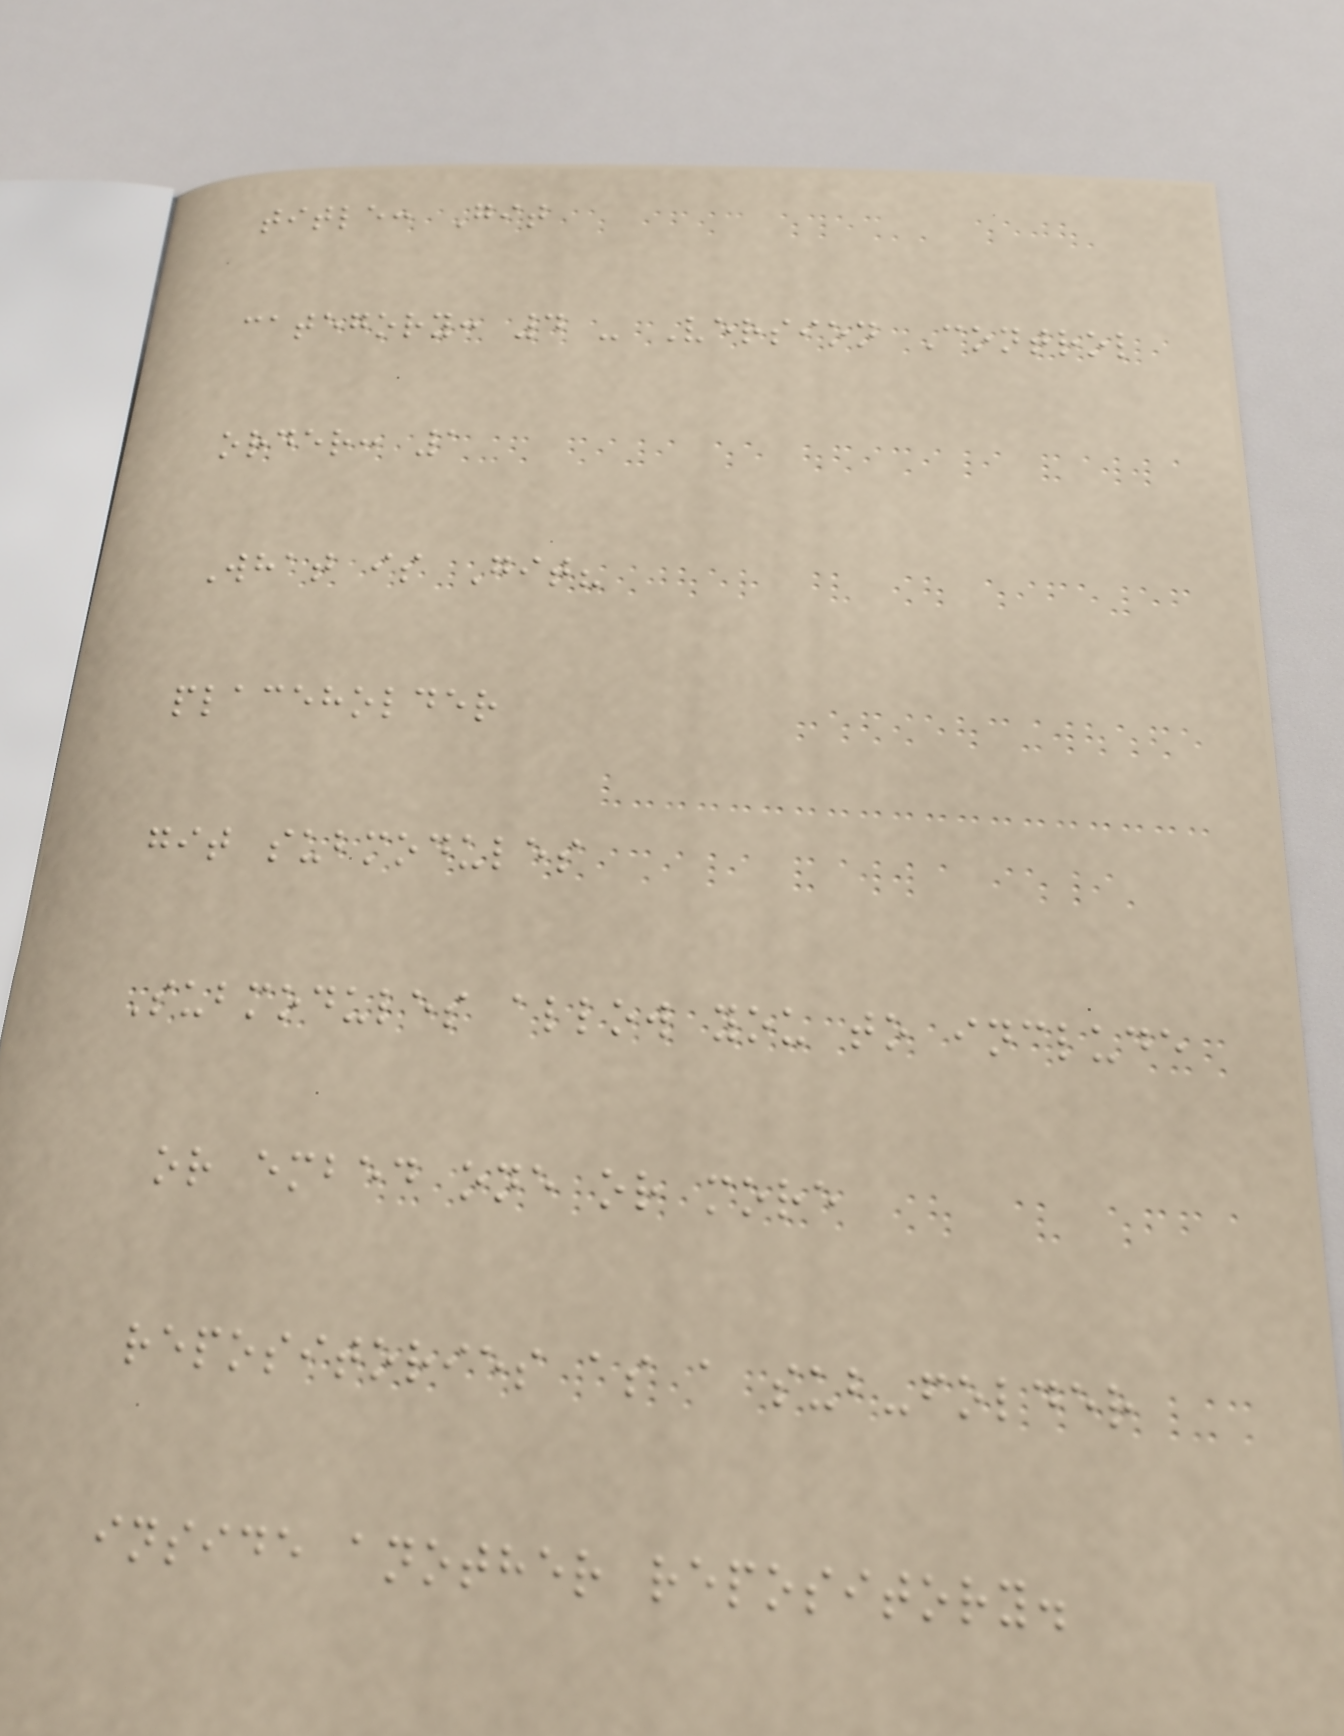title: Git
category: 4 - Version Control
order: 1
What is Git?
placeholder
git submodules
Submodules allow you to include
or embed one or more
repositories as a sub-folder
inside another repository.
